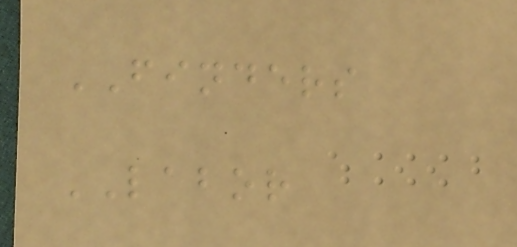FINDERS
LABOR
